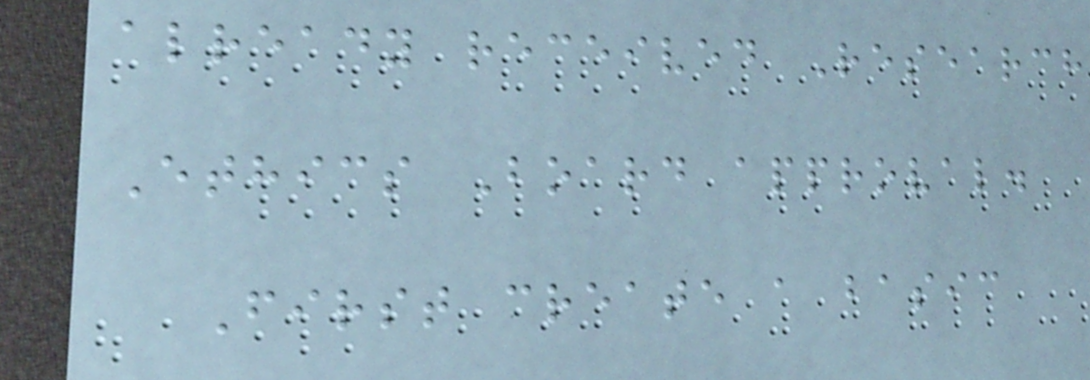already received Research
Ethics Board approval.
First create a basic
